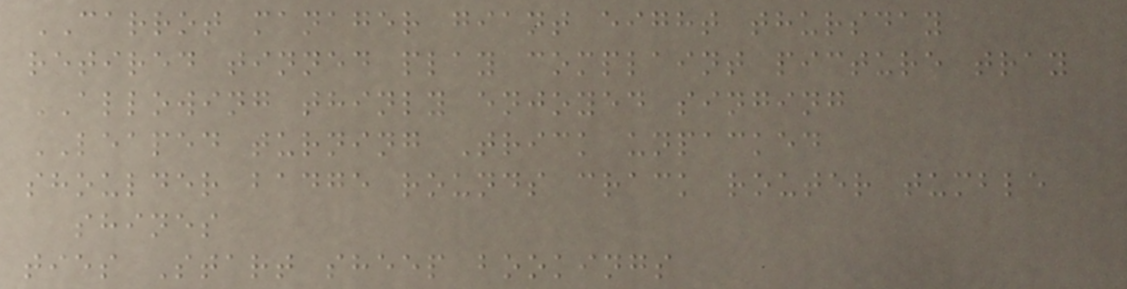CARROT manager giant eight thursday
retired tinned play complaint picture tray
ALLOWING thinly enjoyed singing
LEAPED turning Trick unpacked
shoulder badge rounds crack router tumble
shines
ties Start sheep bookings
